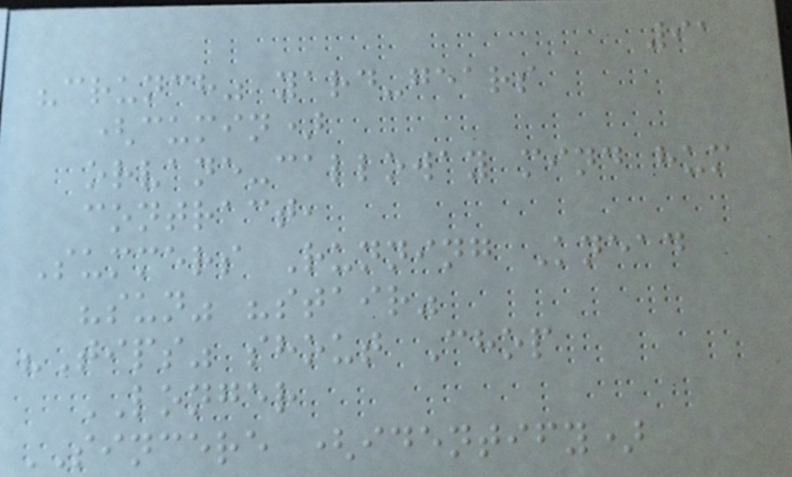91
"crunch" yard-gears
(cumin)
orvane-calloway mind hum
contract,
Summers Running Knead
"sun" "stair"
"Tips" shout Chop
LONGER
SINCERE (identify)
